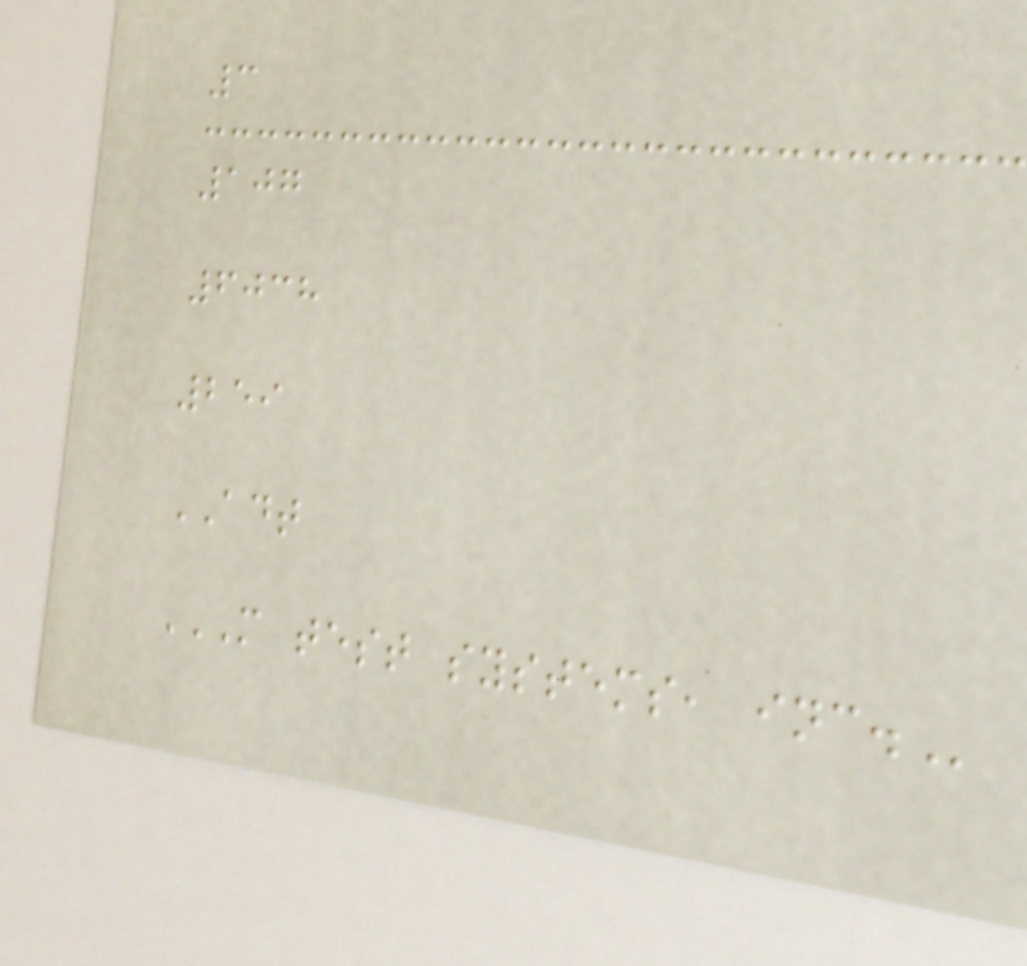3
107
6038
259
ADT
M TEST SYSTEMS, INC.
